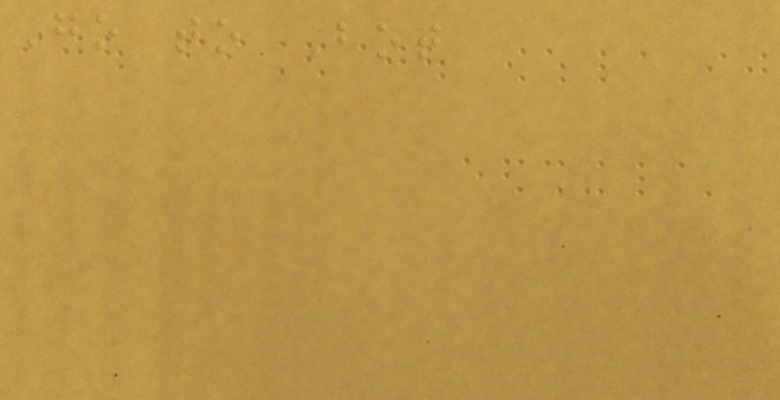Go to Bot
